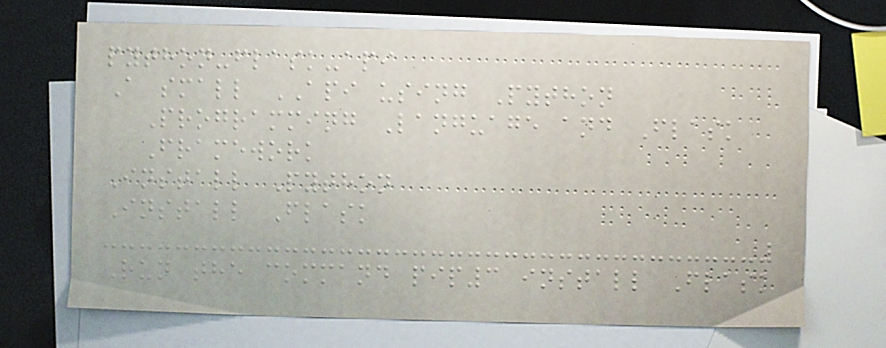python-flask-api
A small API using Python
Programming Language and Flask
Framework
Install Python
Install Flask
Run the command pip3 install Flask
